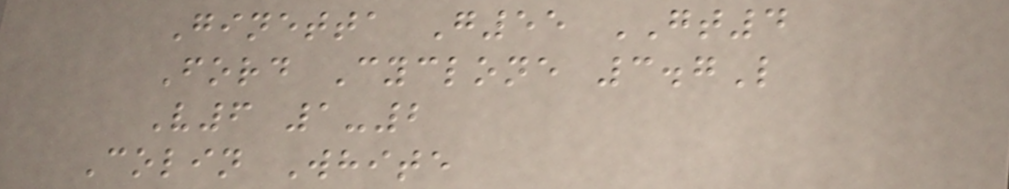Ginetta G55 GT4
Ford Cyclone 3.7L
V6 1-2
Colin White
